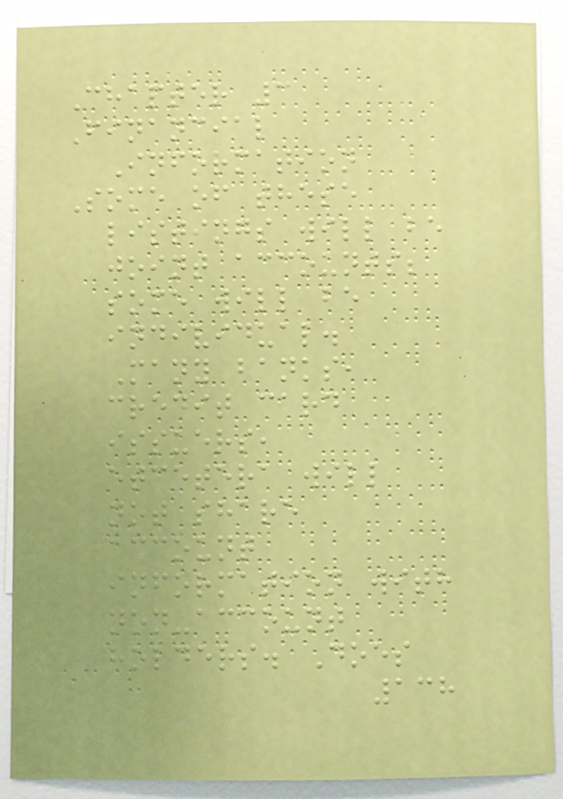Chapter 3
Financial
Information
Some of these
listings will be
joint accounts;
some will be
individual.
Many banks,
credit card
issuers,
etcetera will
not share
account
information with
non-account
holders. Does
138
